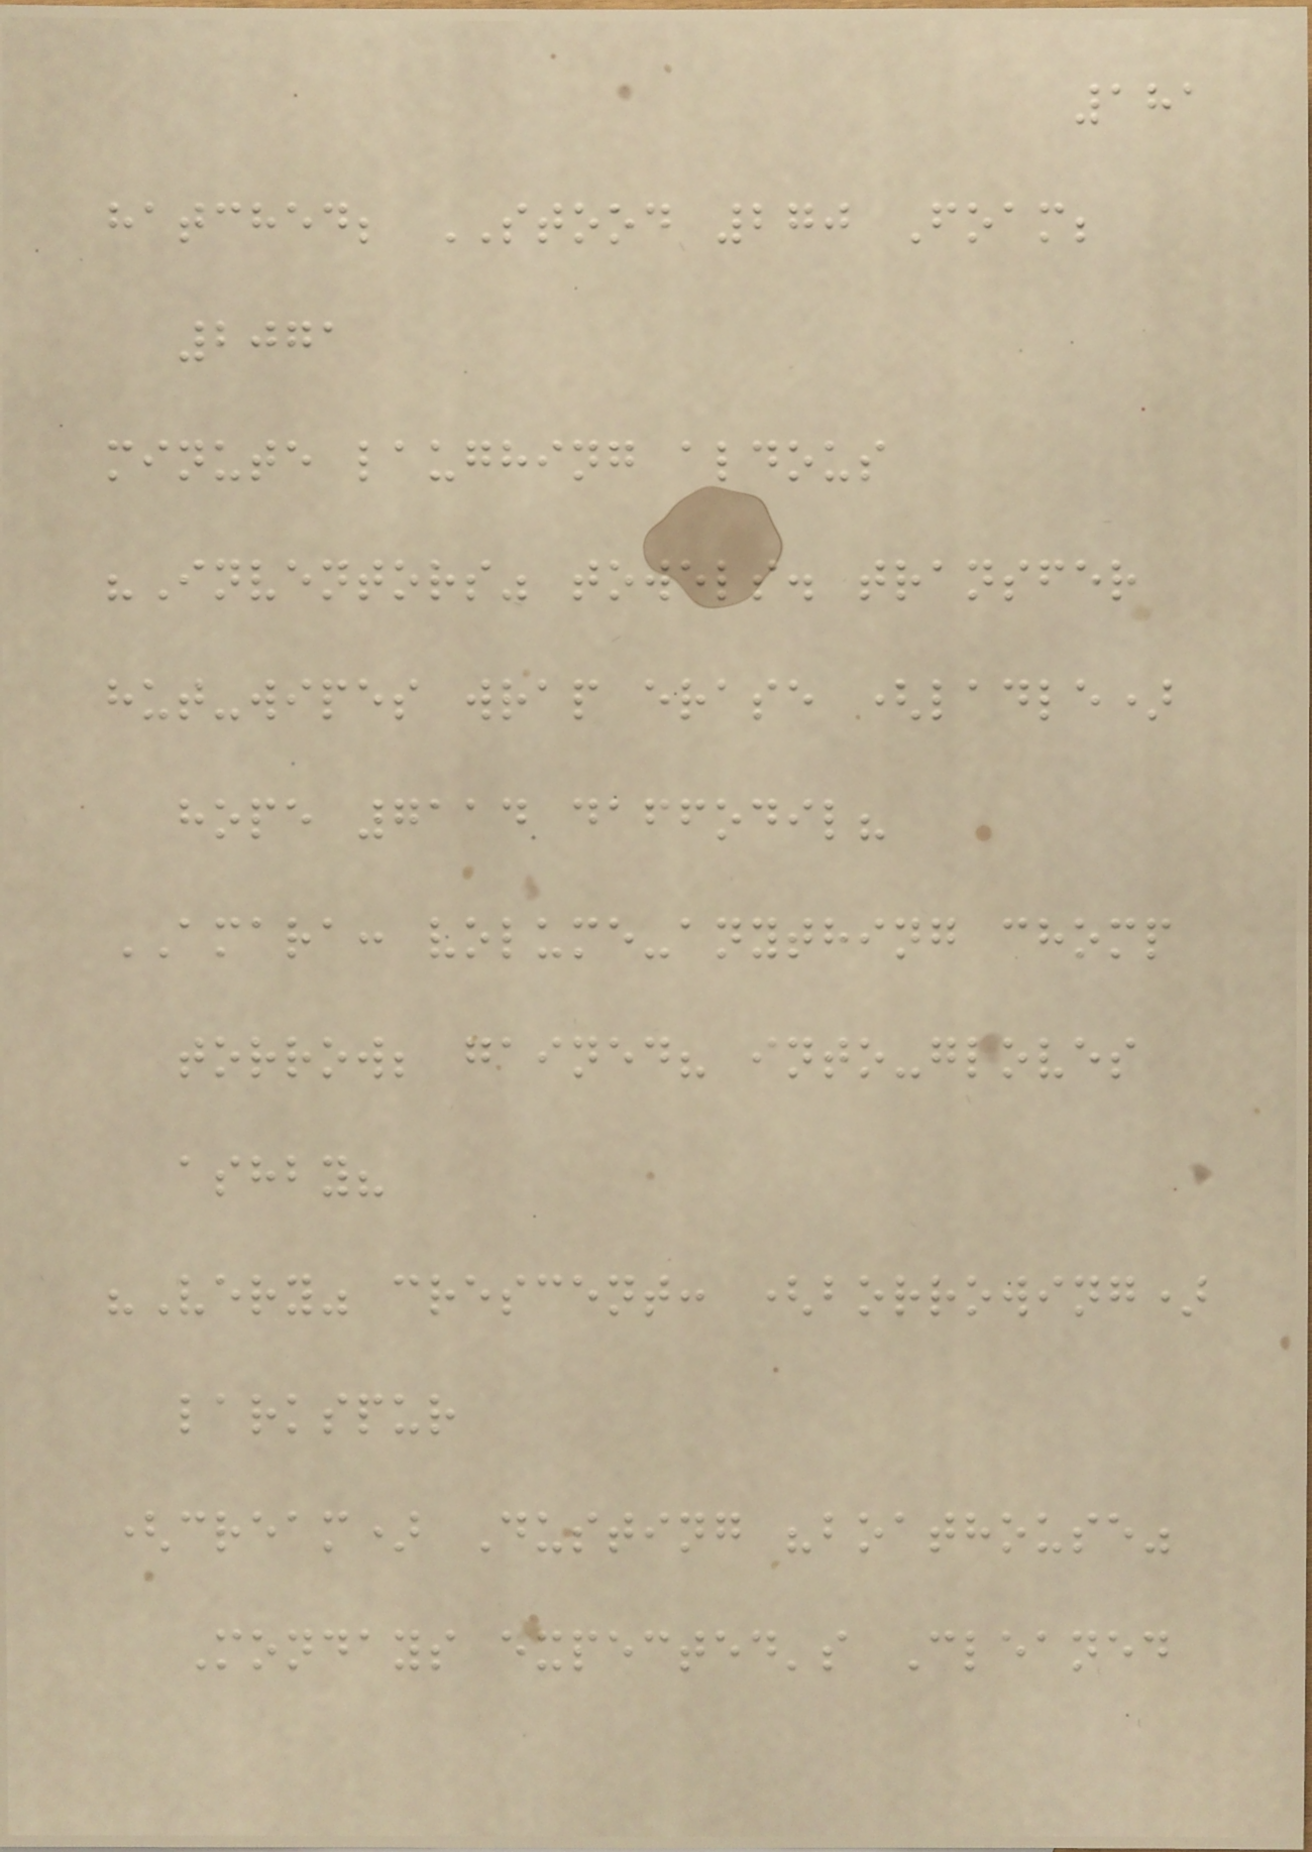181
hatched; STOOD 270 Foam;
2071
minute laughing aldous
"Inventors" towels. transfer
hut-wipes wrap erase (ladle)
hope 7114 daffodil?
AMARA: volume-anything chomp
torrow; gained? into-gloves
ashby?
"Very" crescent: (borrowing)
larkspur
(cream) Dusting "boathouse"
Mondays expected's Cleaned
